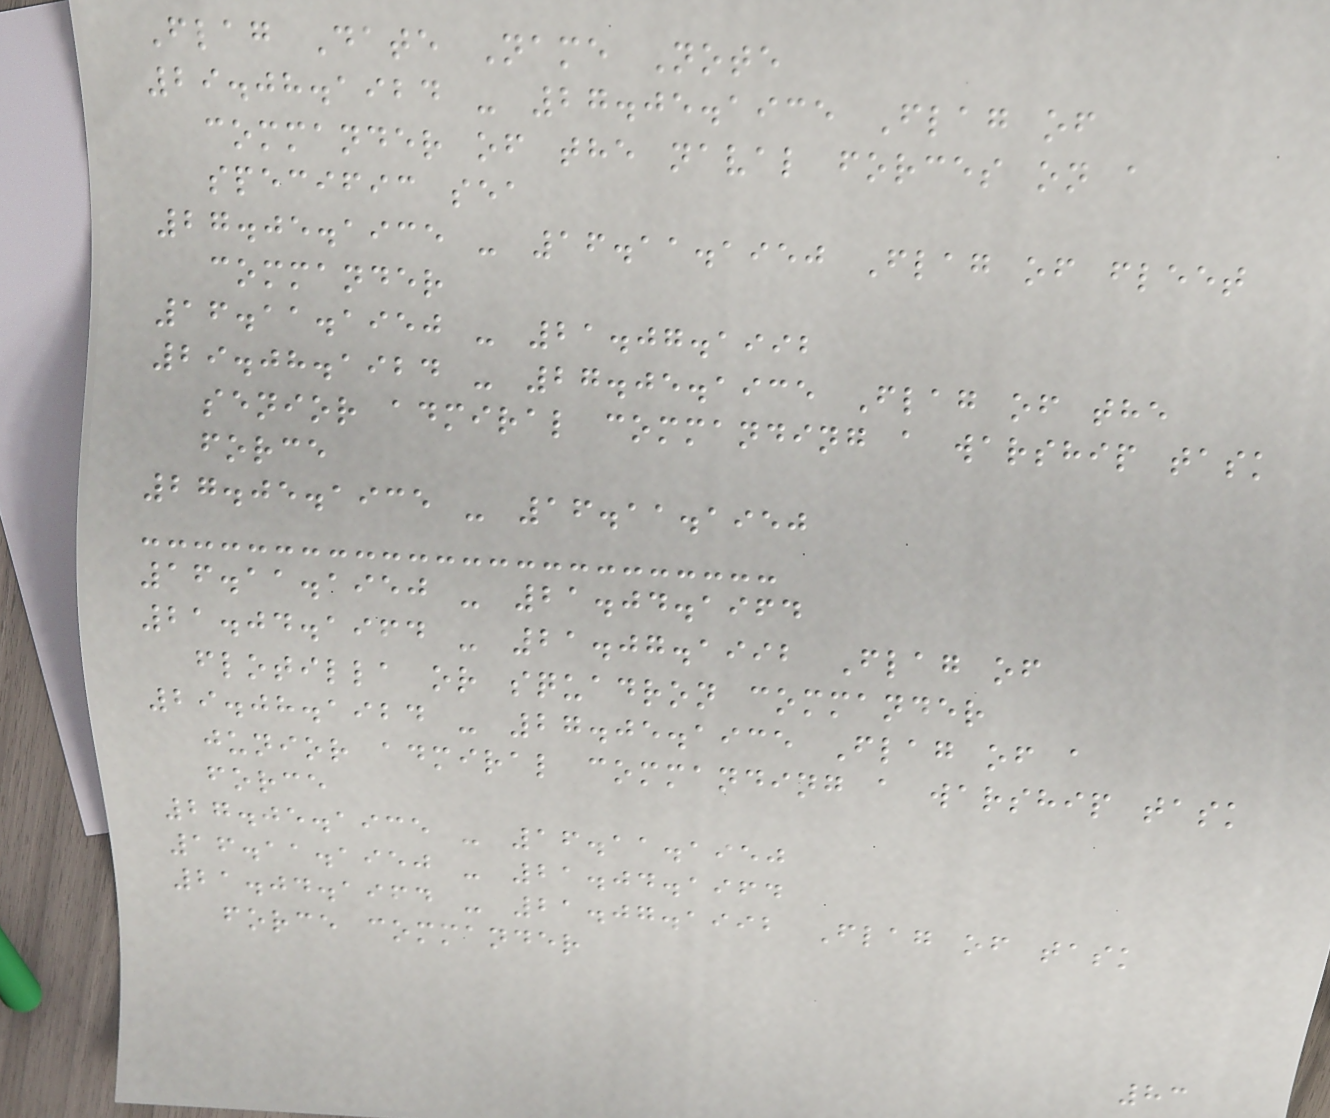Flag Date Name Note
29.08.1924 - 27.05.1935 Flag of
commander of the naval forces on a
specific sea
27.05.1935 - 16.11.1950 Flag of fleet
commander
16.11.1950 - 21.07.1992
29.08.1924 - 27.05.1935 Flag of the
senior admiral commanding a warship task
force
27.05.1935 - 16.11.1950
16.11.1950 - 21.04.1964
21.04.1964 - 21.07.1992 Flag of
flotilla or squadron commander
29.08.1924 - 27.05.1935 Flag of a
junior admiral commanding a warship task
force
27.05.1935 - 16.11.1950
16.11.1950 - 21.04.1964
21.04.1964 - 21.07.1992 Flag of task
force commander
83
